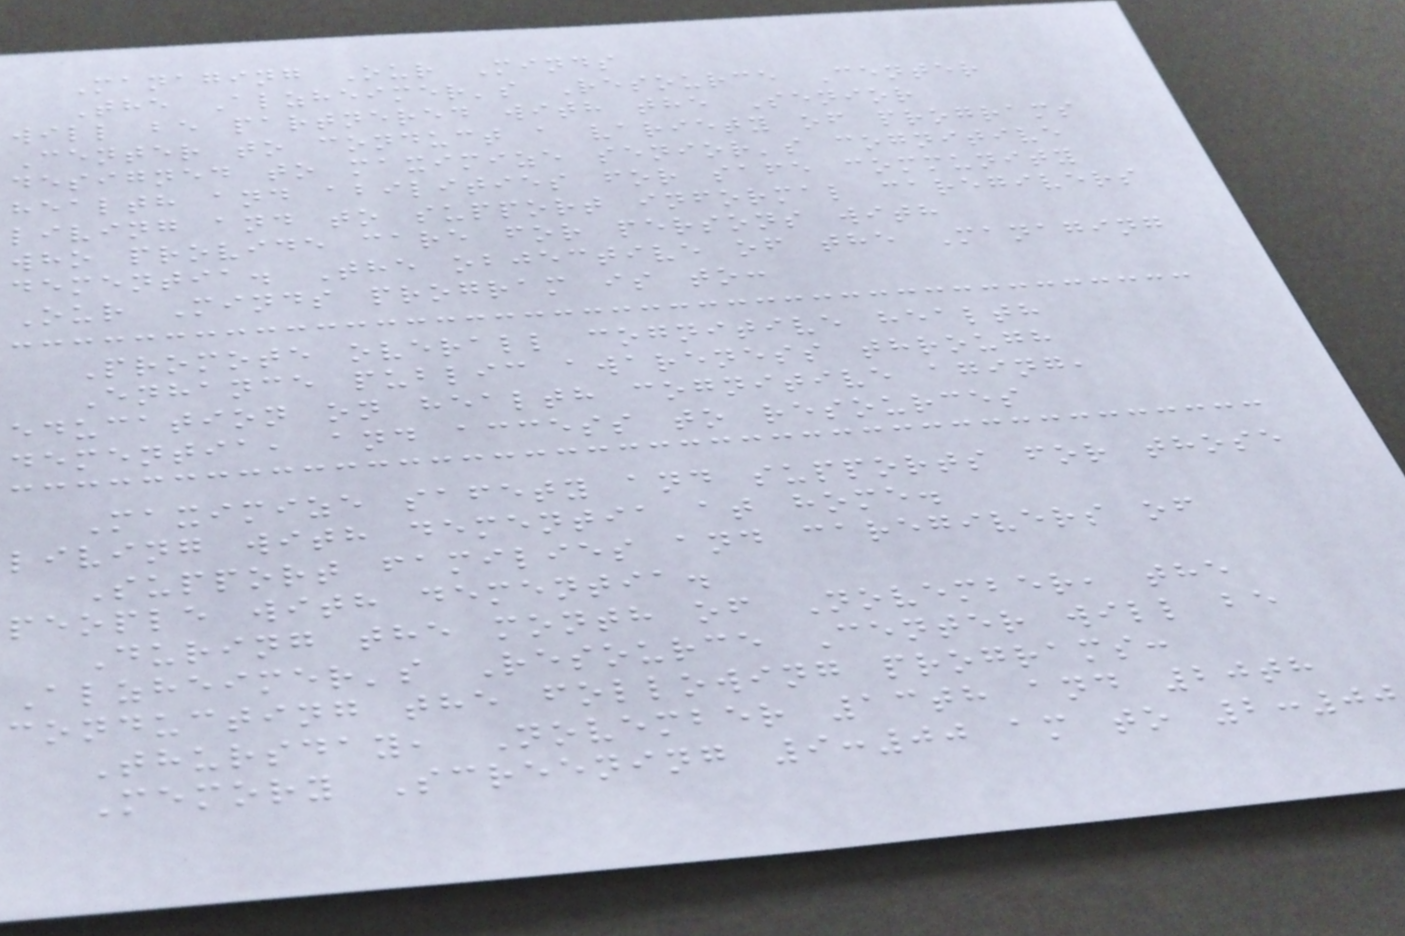Managing Our Minds
The Alzheimer's Resource Center
will be partnered with the Senior
Center to conduct a variety of programs
designed to maximize senior's cognitive
health and abilities for safe community
living and to support informal caregivers
who provide care for persons with
dementia. The objective of the Managing
Our Minds program is to:
Promote overall cognitive health
Enhance public awareness through
education on health cognitive aging,
dementia, and access to resources
Maximize safety and supports for those
living with dementia at home.
Support families and caregivers of
people with dementia.
During the month of November, the
Alzheimer's Resource Center will be
conducting the following programs:
Thursday, November 13th and 20th
Memory Screening 9:00 am to 2:00
